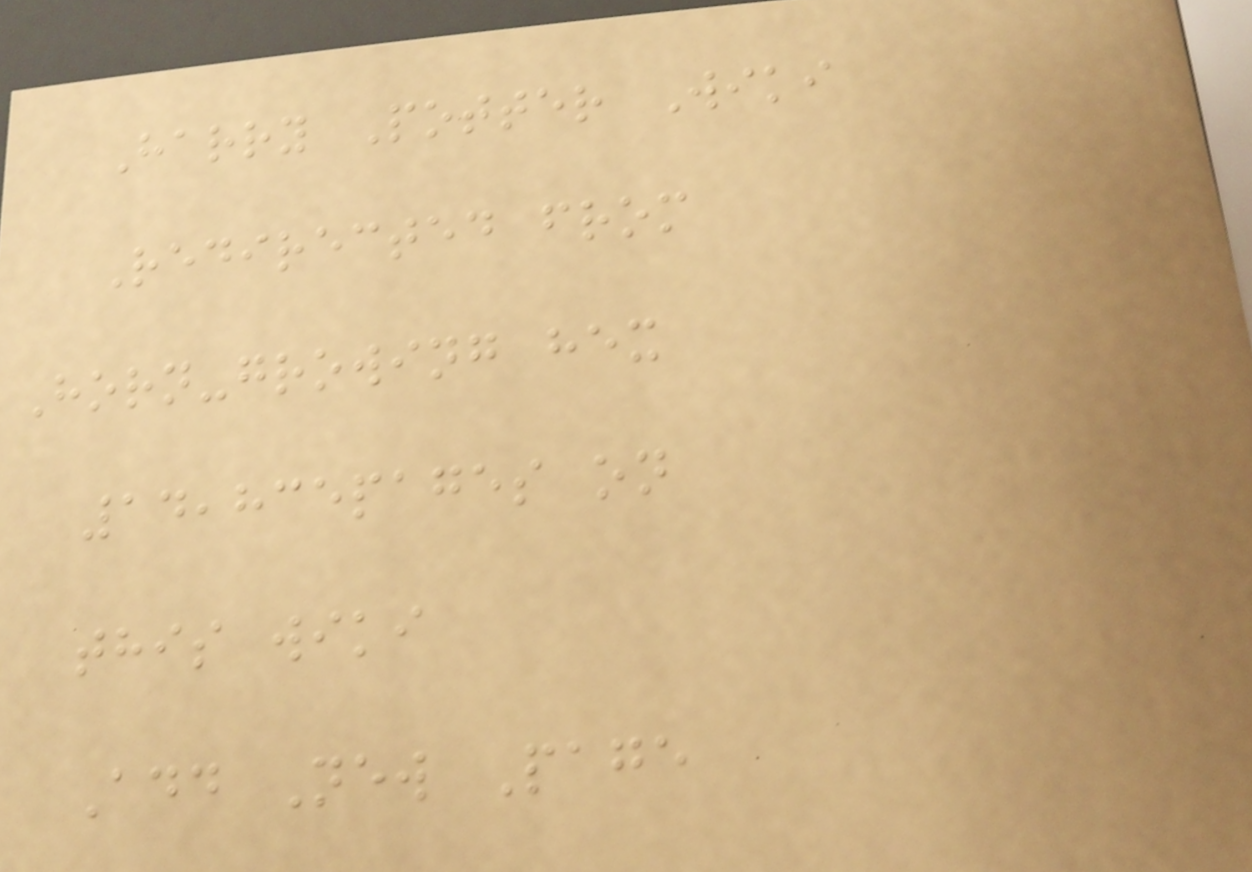Harry Potter Wiki
Redirected from
Horn-growing hex
14,835pages on
this wiki
Add New Page
